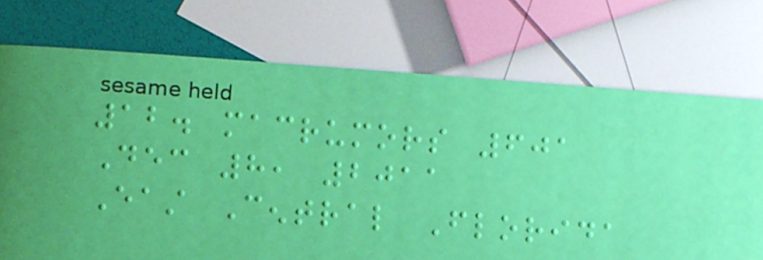12. macrumors 601
Dec 8, 2011
East Central Florida
